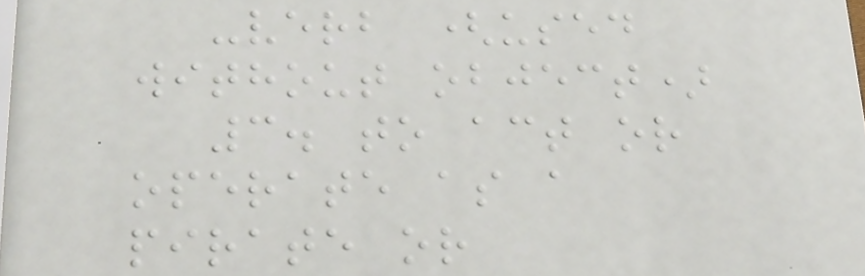-verb (used
without object)
3. to act or
operate as a
pirate or
